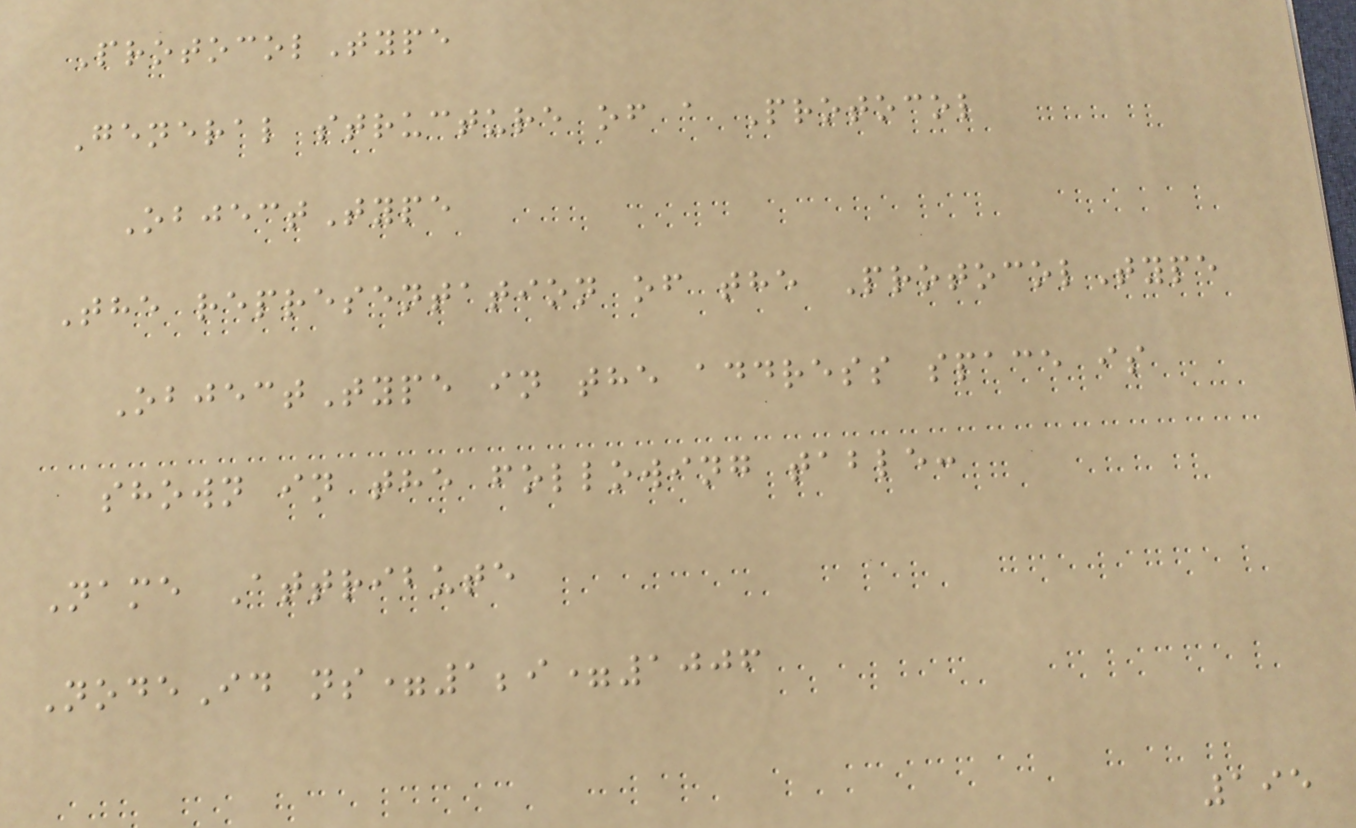ProtocolType
General structure of a Protocol
ObjectType
The representation of the ProtocolType
ObjectType in the address space is
shown in the following table:
Name Attribute
NodeId ns=1;i=1006
195
